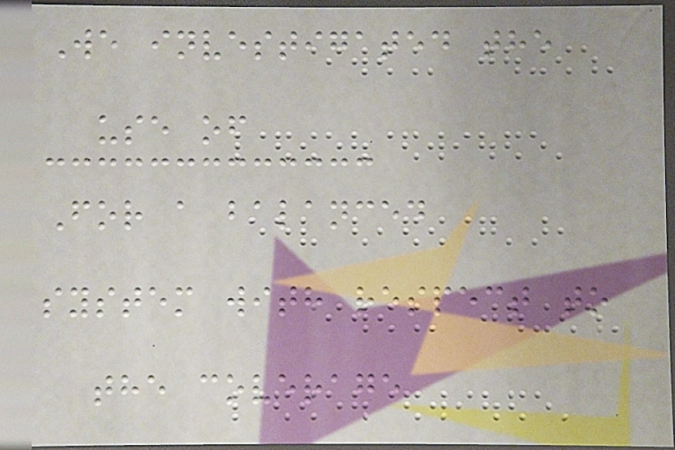We investigated the
use of
For a balanced
system with respect to
the coverage
